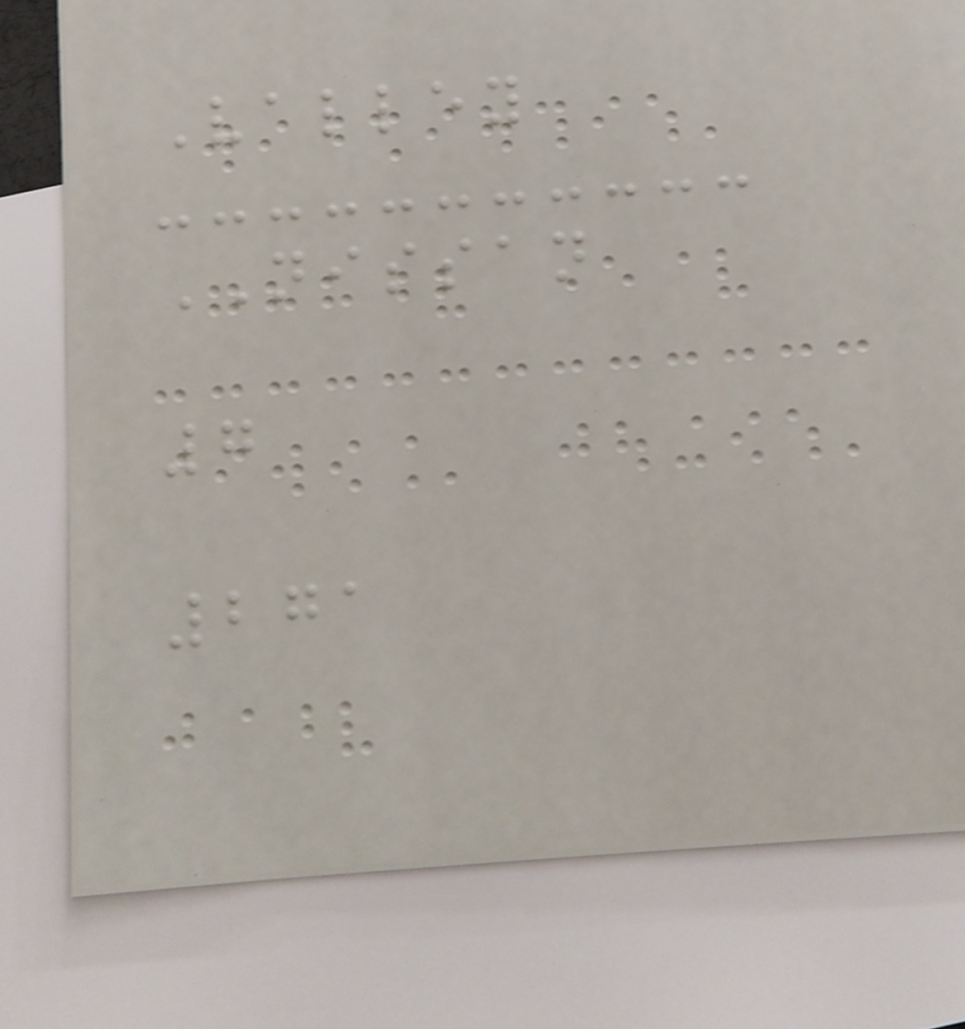Valley
NISSAN
7
271
